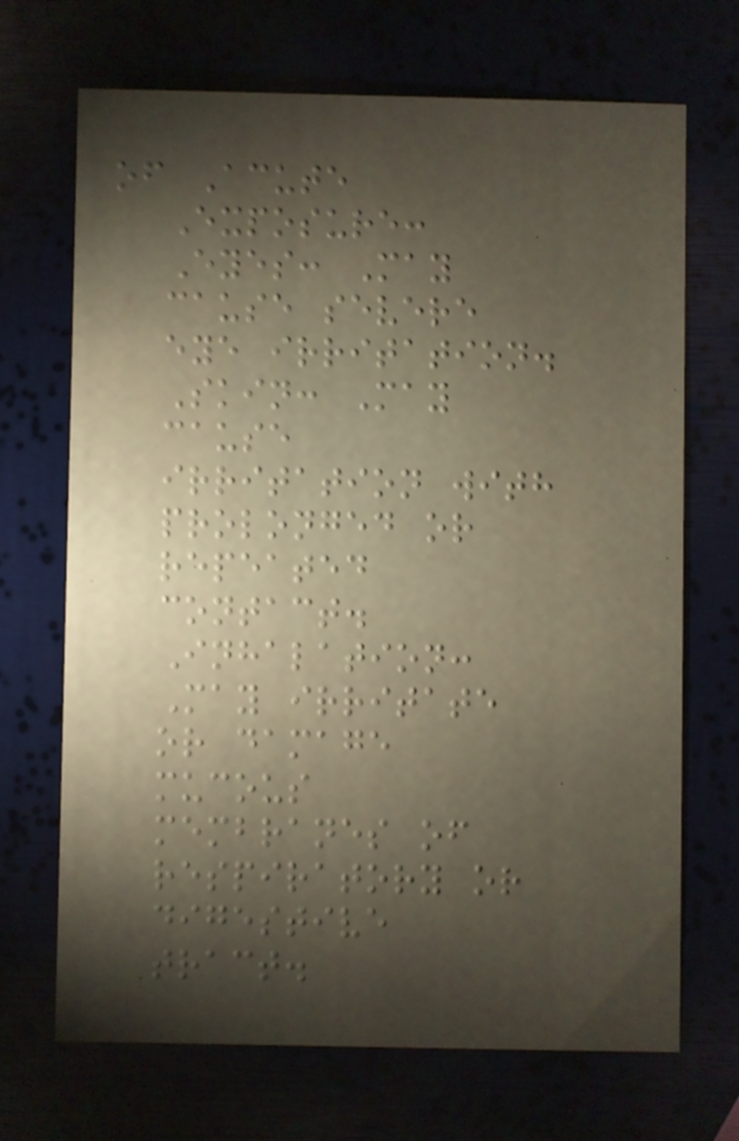of Acute
Exposure:
Eyes: May
cause severe
eye irritation.
Skin: May
cause
irritation with
prolonged or
repeated
contact.
Inhalation:
May irritate
or damage
mucous
membranes of
respiratory or
digestive
tract.
